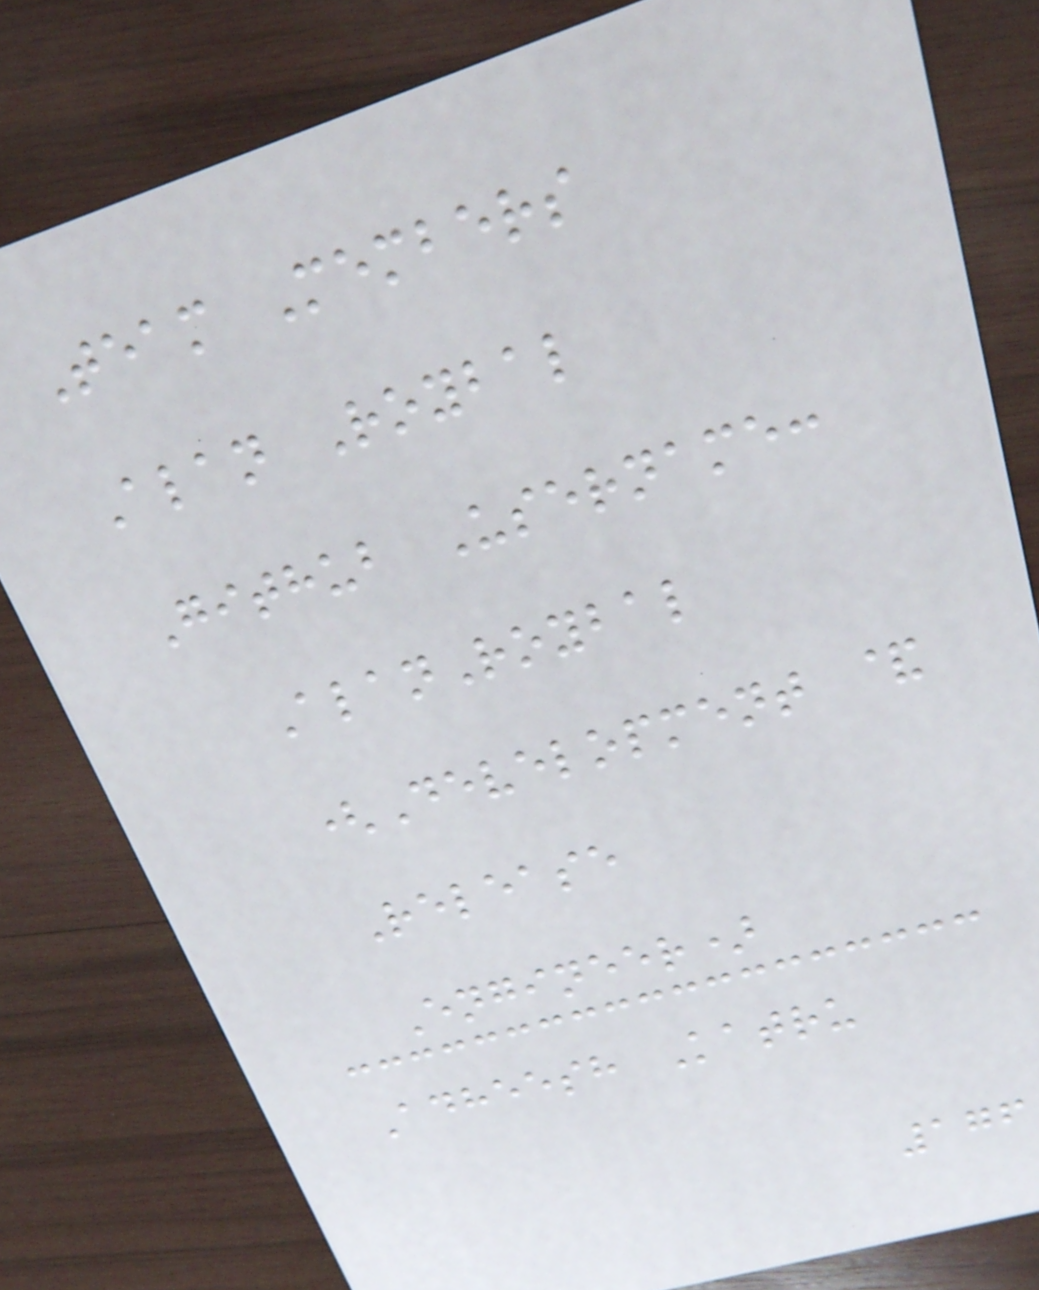Team Members
Alan Roybal
Github Username:
AlanRoybal
(Development &
Release
Engineer)
Adheesh Katru
176
